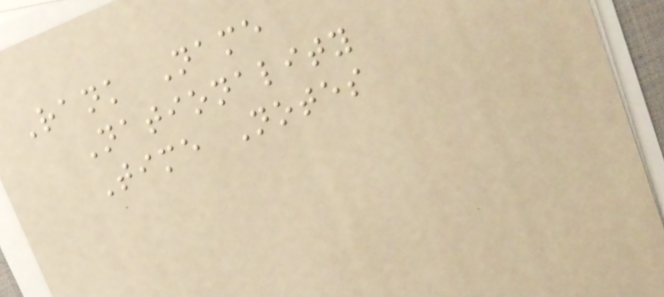Rank Name
Nationality
Time Notes
